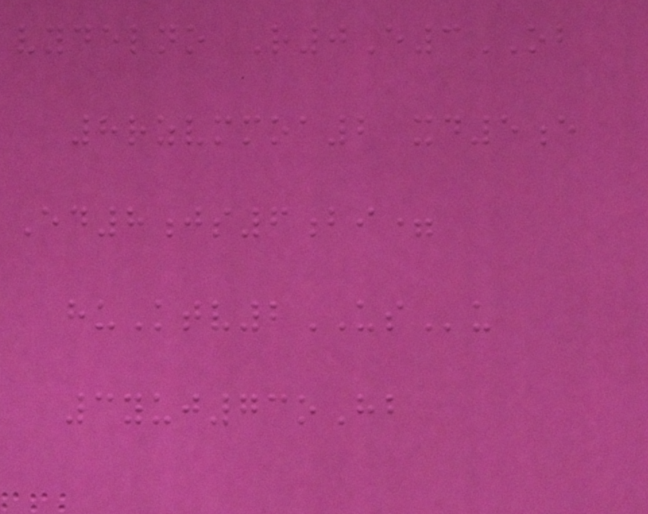vydelno R0E3OB
8rzvmmoa2 xd5e
Ed8js6bi=
huKtv2USu
3yuj73oHb
